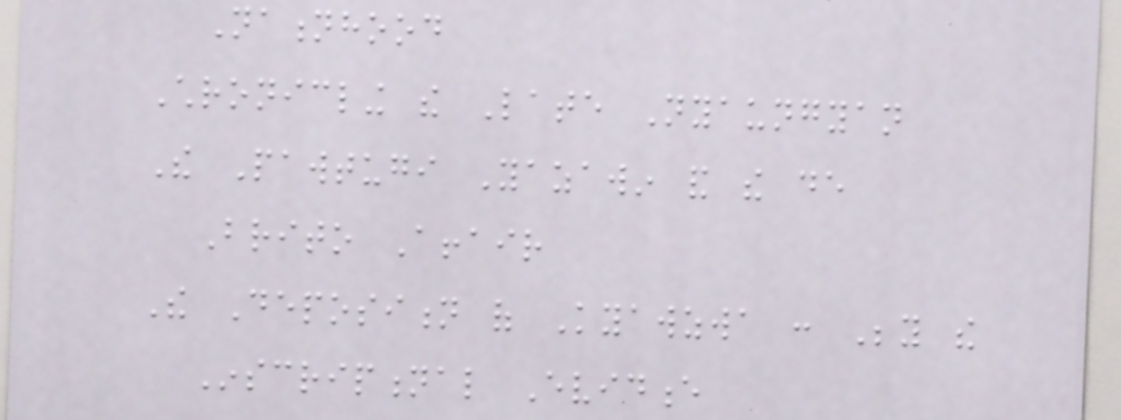Nationhood
Chronicling the Late Nyaungyan
The Pawtugi Yazawin and the de
Brito Affair
The Deposition of Kyawzwa : Beyond the
Inscriptional Evidence
